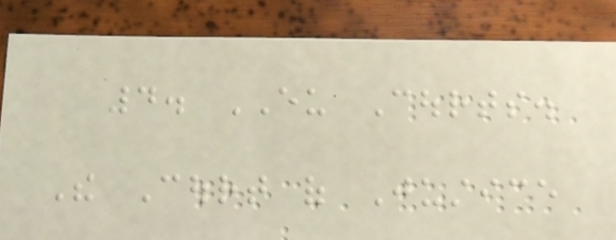4. EU Courts.
The Court of Justice
